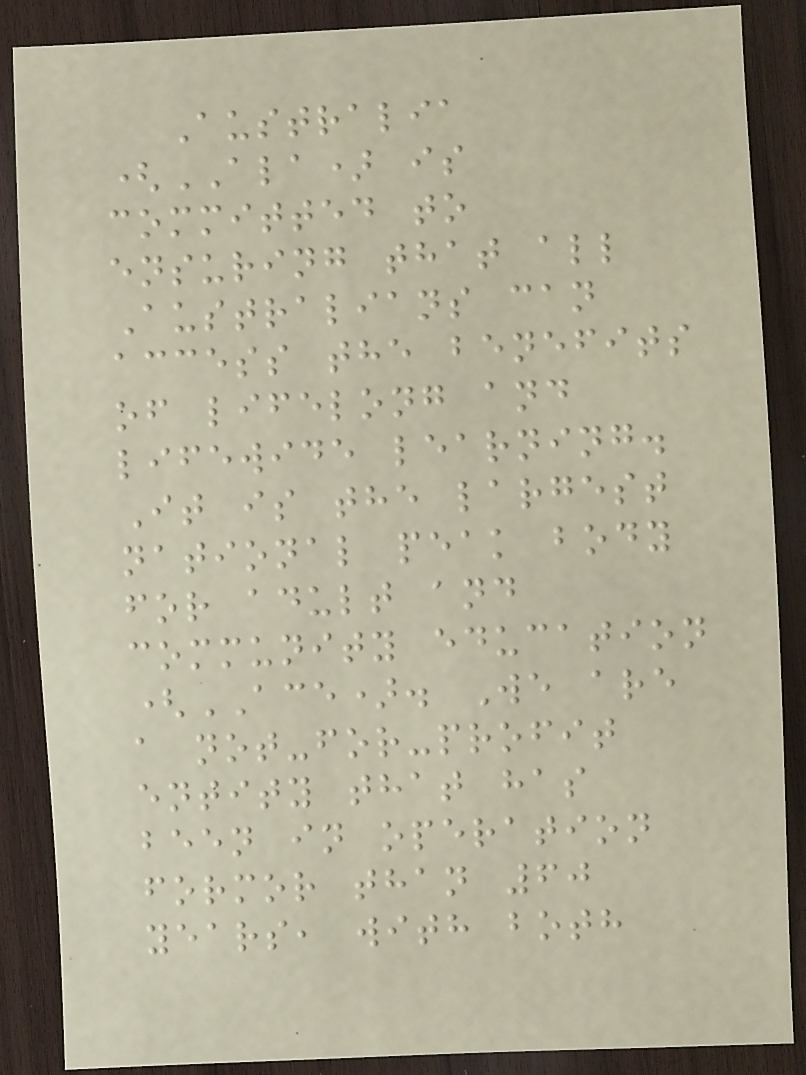Australia
(ALA) is
committed to
ensuring that all
Australians can
access the benefits
of lifelong and
lifewide learning.
It is the largest
national peak body
for adult and
community education
(ACE). We are
a not-for-profit
entity that has
been in operation
formor than 60
years, with both
